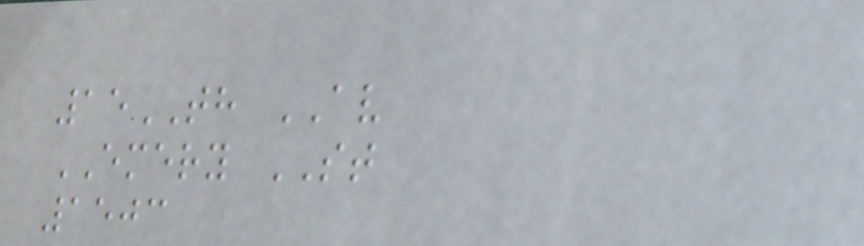15TH AV
EMERY ST
1503
